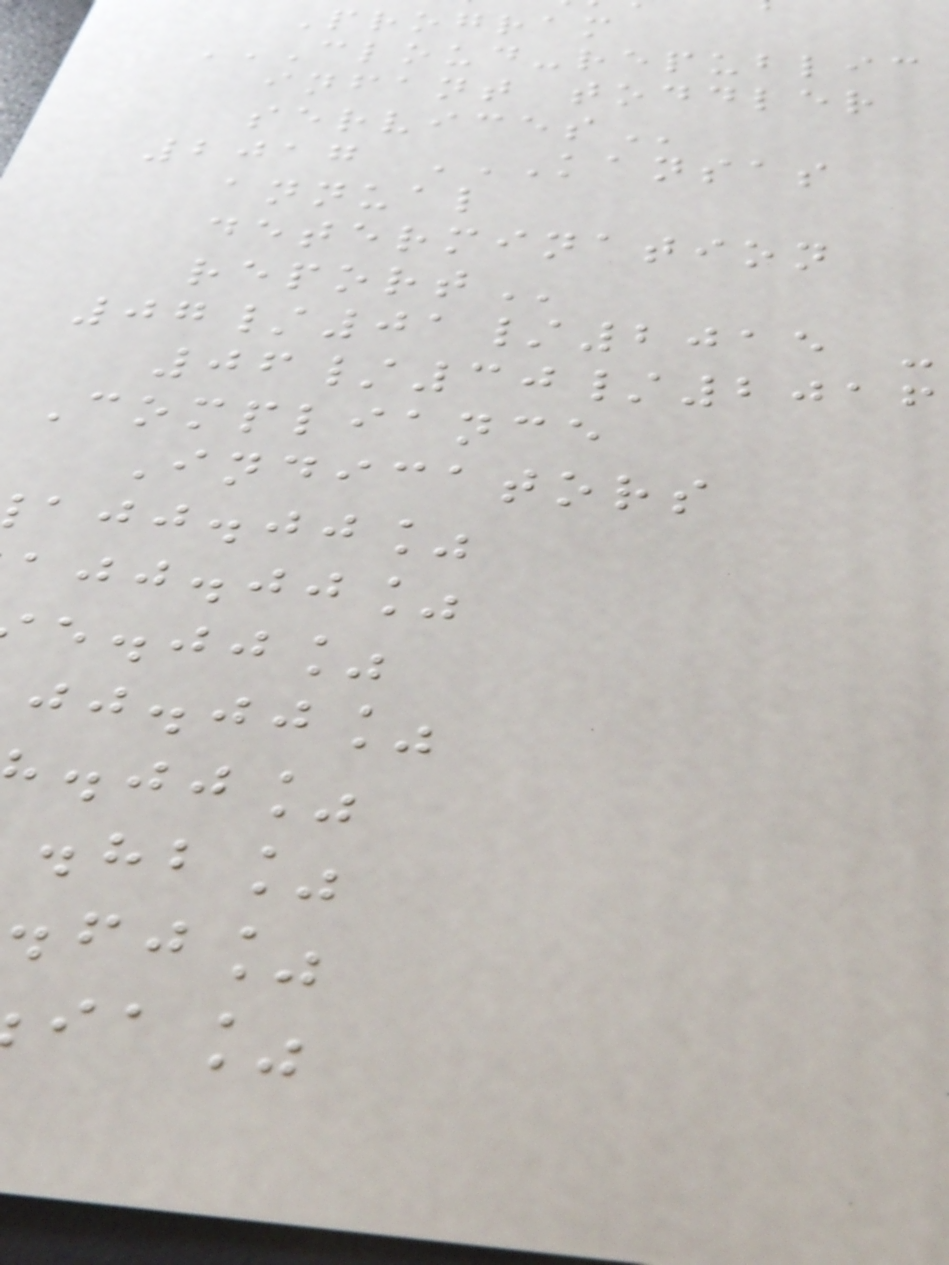Program
CLOUD-REPUBLIC
infant toddler
2017 KANSAS
annual
determination
07/01/2015 -
06/30/2016
Compliance
Indicators
ajj.jj%
ajj.jj%
e.jj%
jj.jj%
.jj%
.hb%
.fj%
ia%
